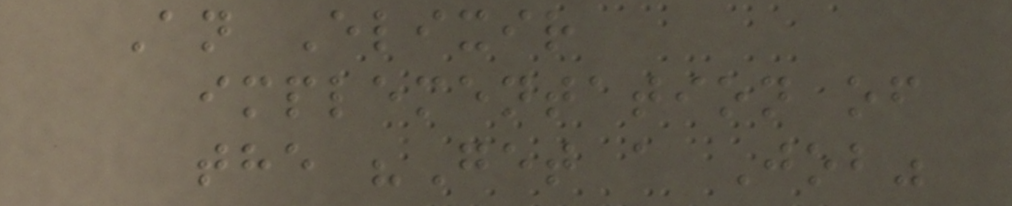An Elixir
implementation of
the "Get a Job"
